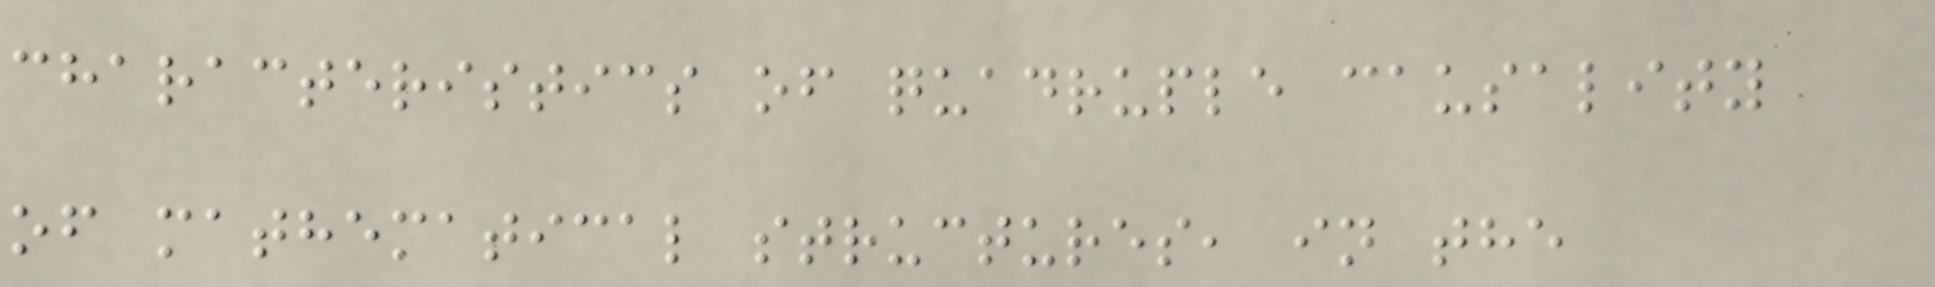characteristics of quadruple causality
of mathematical structures, in the
